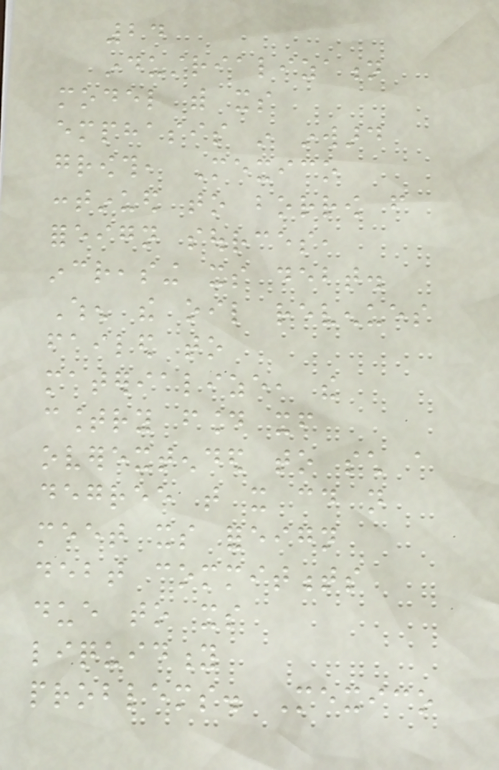24
industrialization
model with its
emphasis in inward
growth, Mexico
continued to borrow from
foreign sources,
increasing its debt.
When the oil revenues
failed to
materialize, the
country found itself
overextended to such a
degree that it could not
meet its foreign
debt commitments
due to its
liquidity
problems. Mexico
